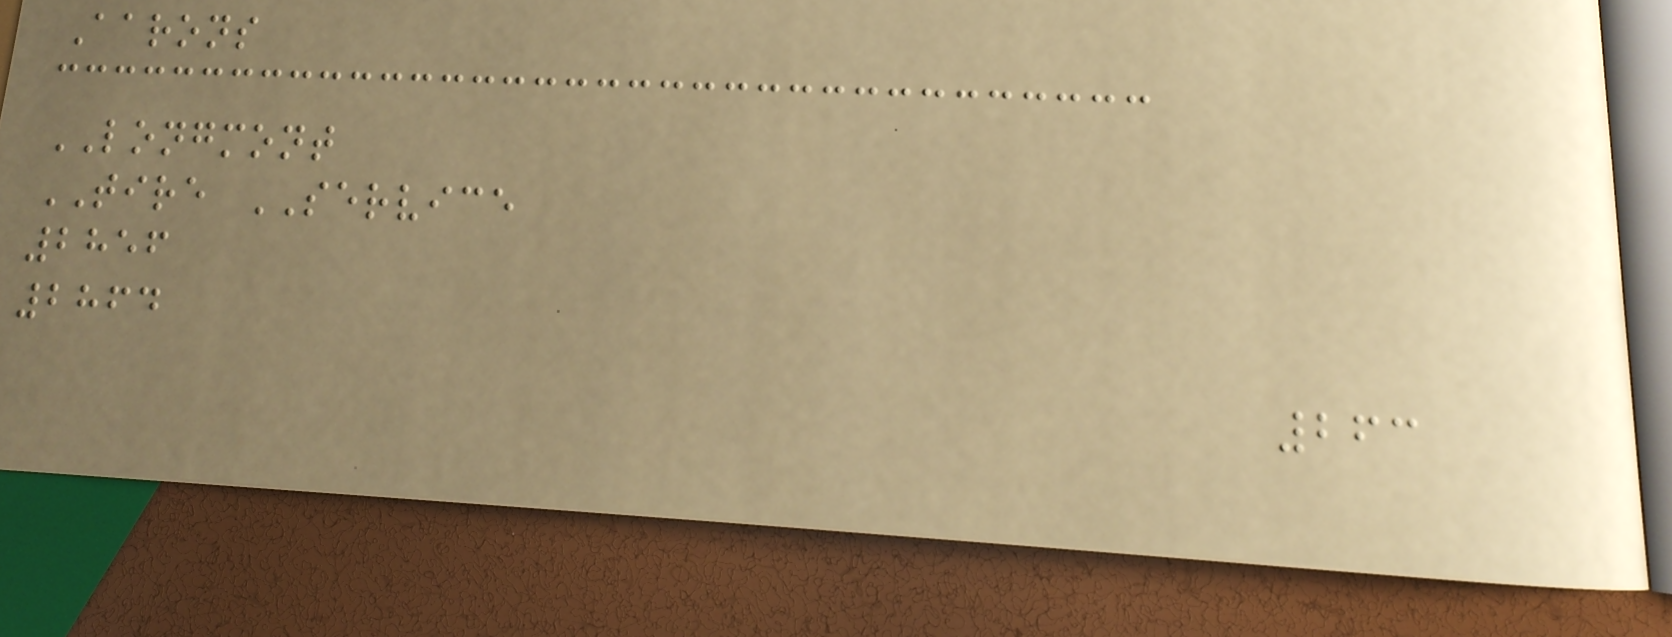Aarons
LONGMONT
TIRE SERVICE
2856
2864
263
